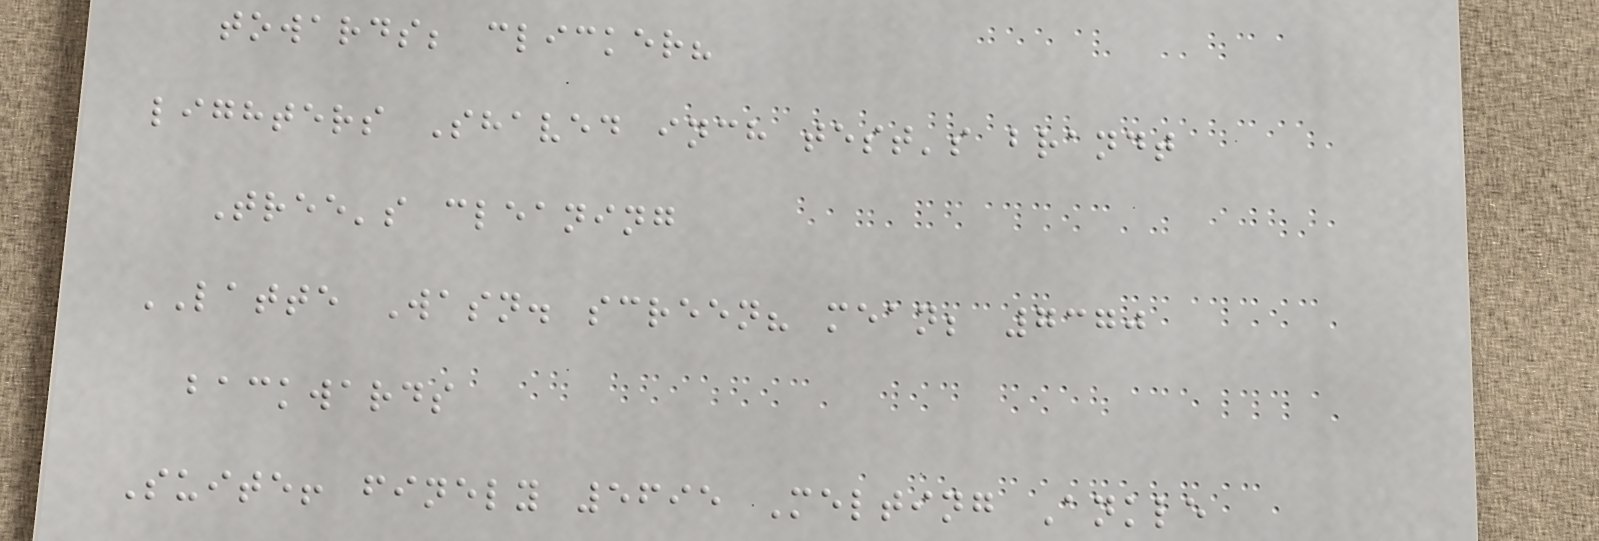towards; clicker?
lighters Shaved inch test's brandt
Tree's cleaning
LATTE Wasn. screen? mean; 7370
backwards
Suite! finely 5695 Melting Ankle
